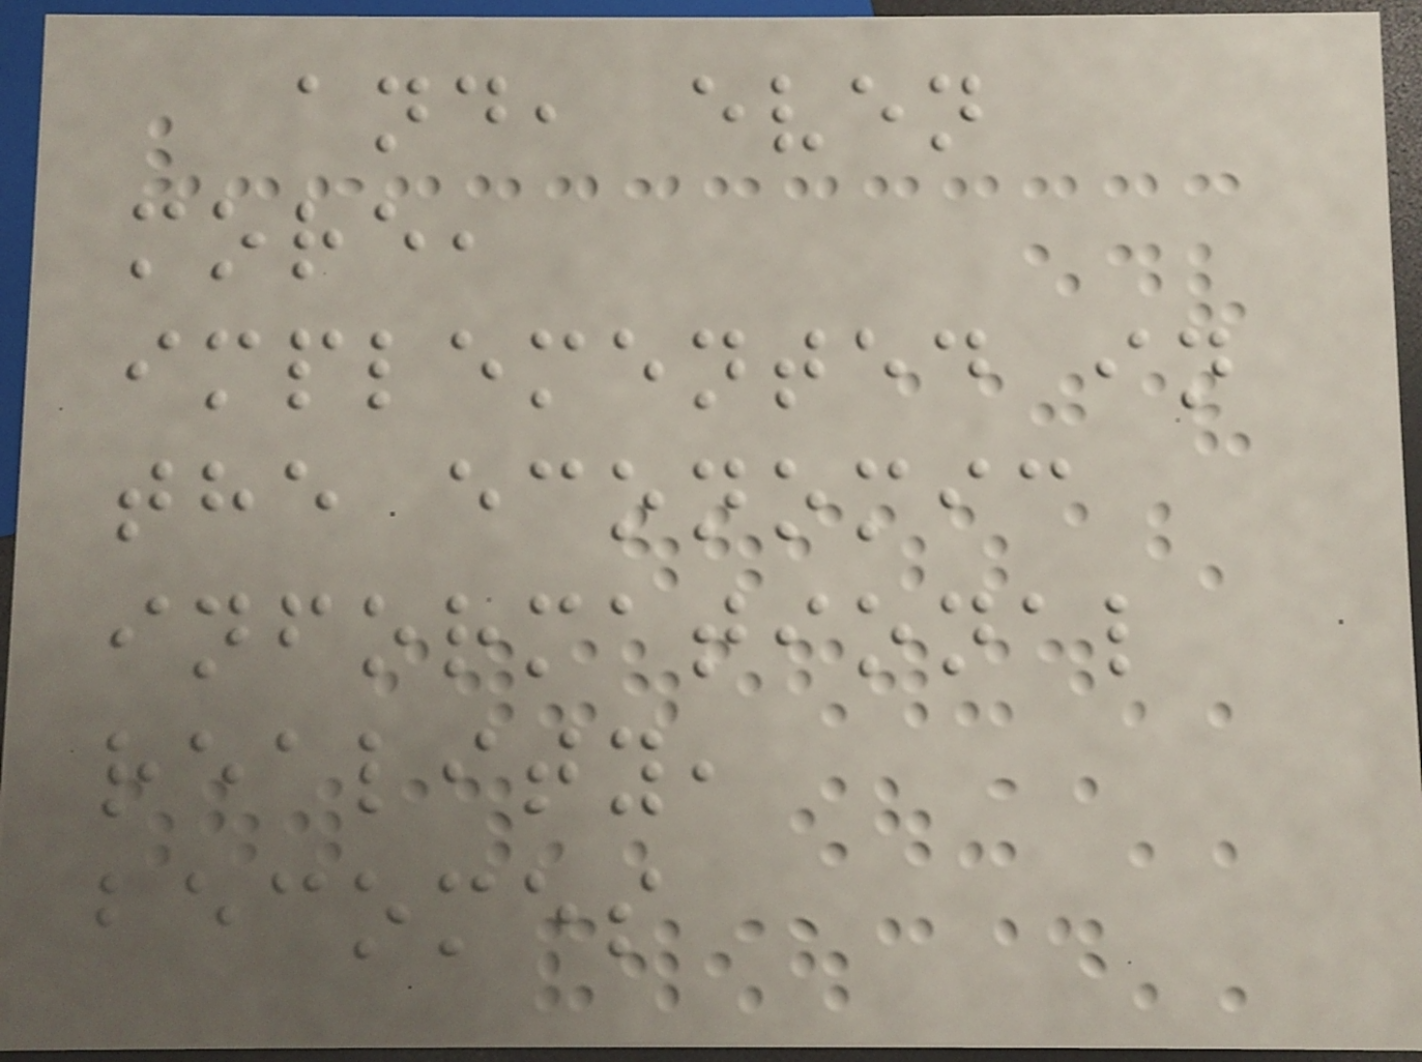and, even
more,
implemented in
the economic
informational
reality,
becomes
